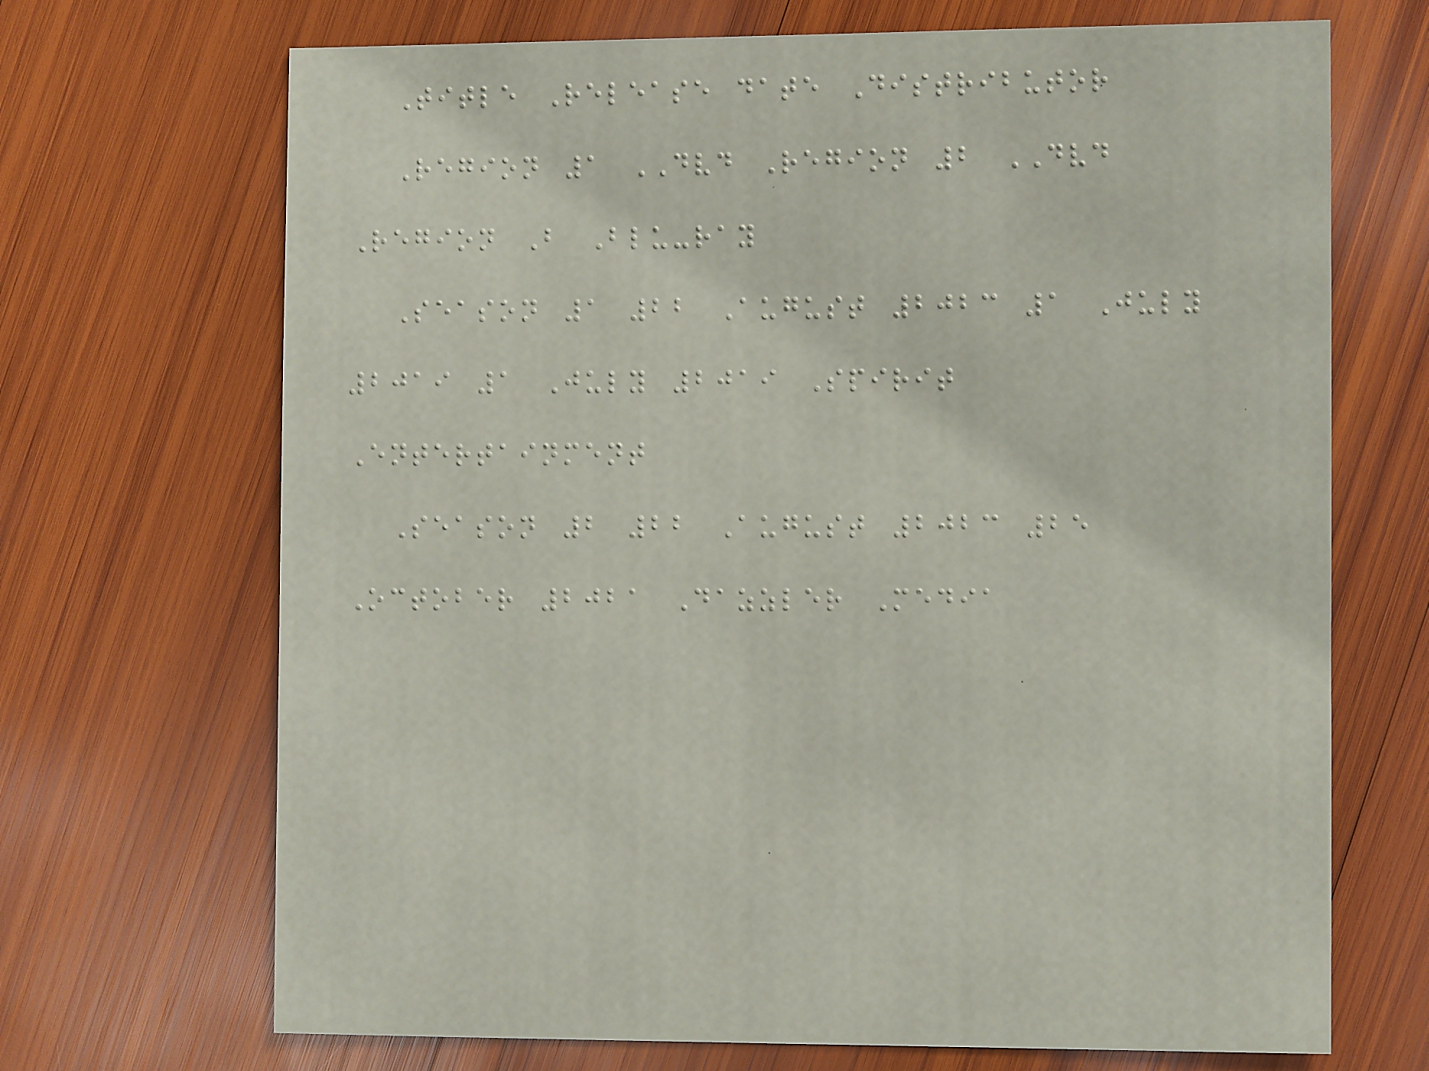Title Release date Distributor
Region 1 DVD Region 2 DVD
Region B Blu-ray
Season 1 22 August 2023 1 July
2019 1 July 2019 Spirit
Entertainment
Season 2 22 August 2023 25
October 2021 Dazzler Media
